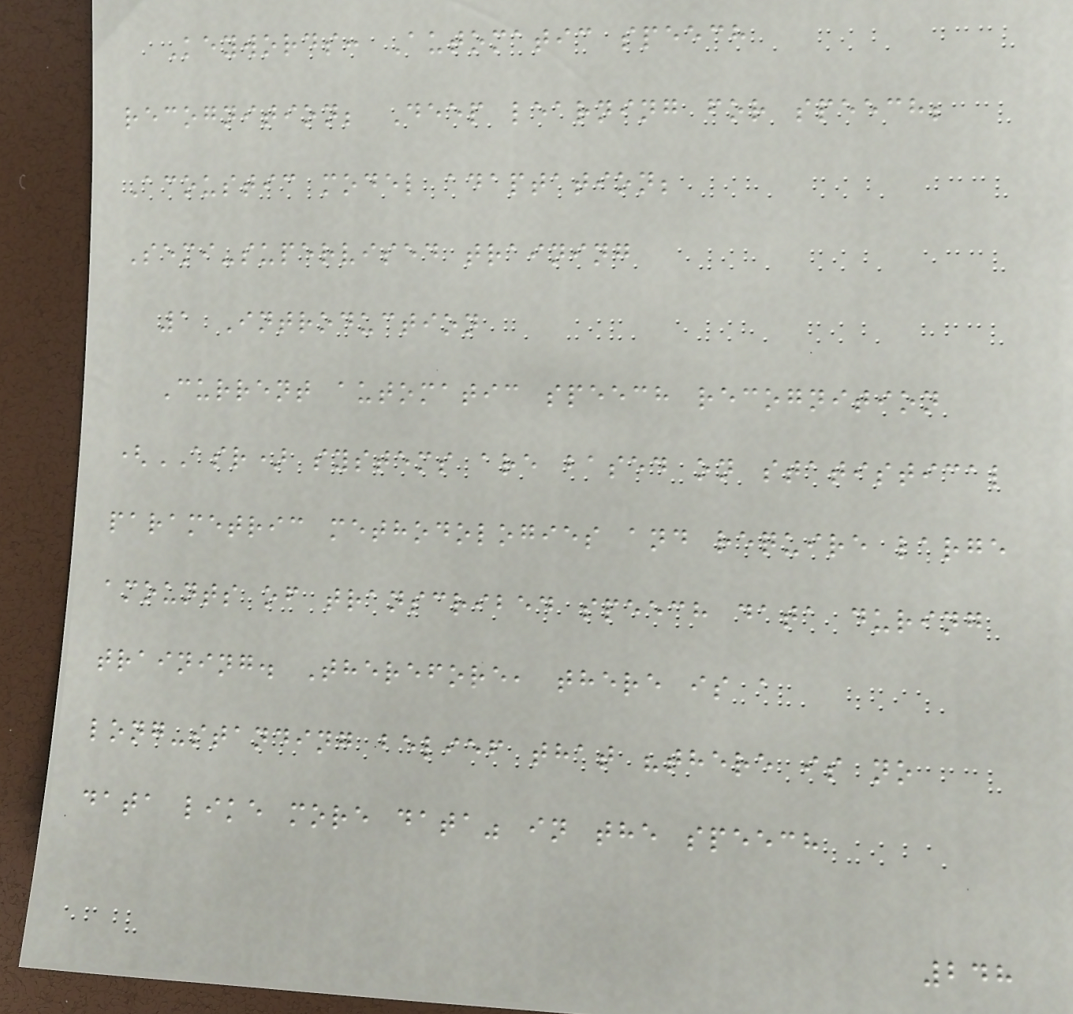Keywords: Automatic speech
recognition; Deep learning for speech;
Acoustic model adaptation;
Semi-supervised training
1 Introduction
Current automatic speech recognition
(ASR) systems are based on statistical
parametric methodologies and require large
amounts of transcribed speech data during
training. Therefore, there is a
long-standing belief that "there is no
data like more data" in the speech
248
